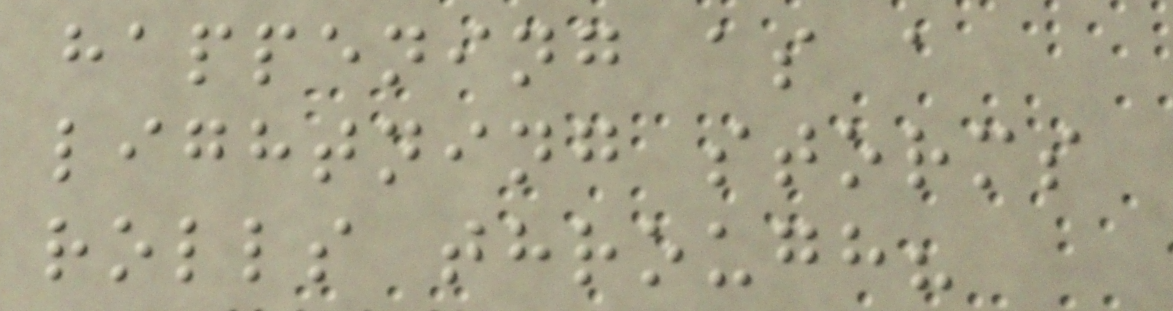happening as a
lightning storms
rolls through?
